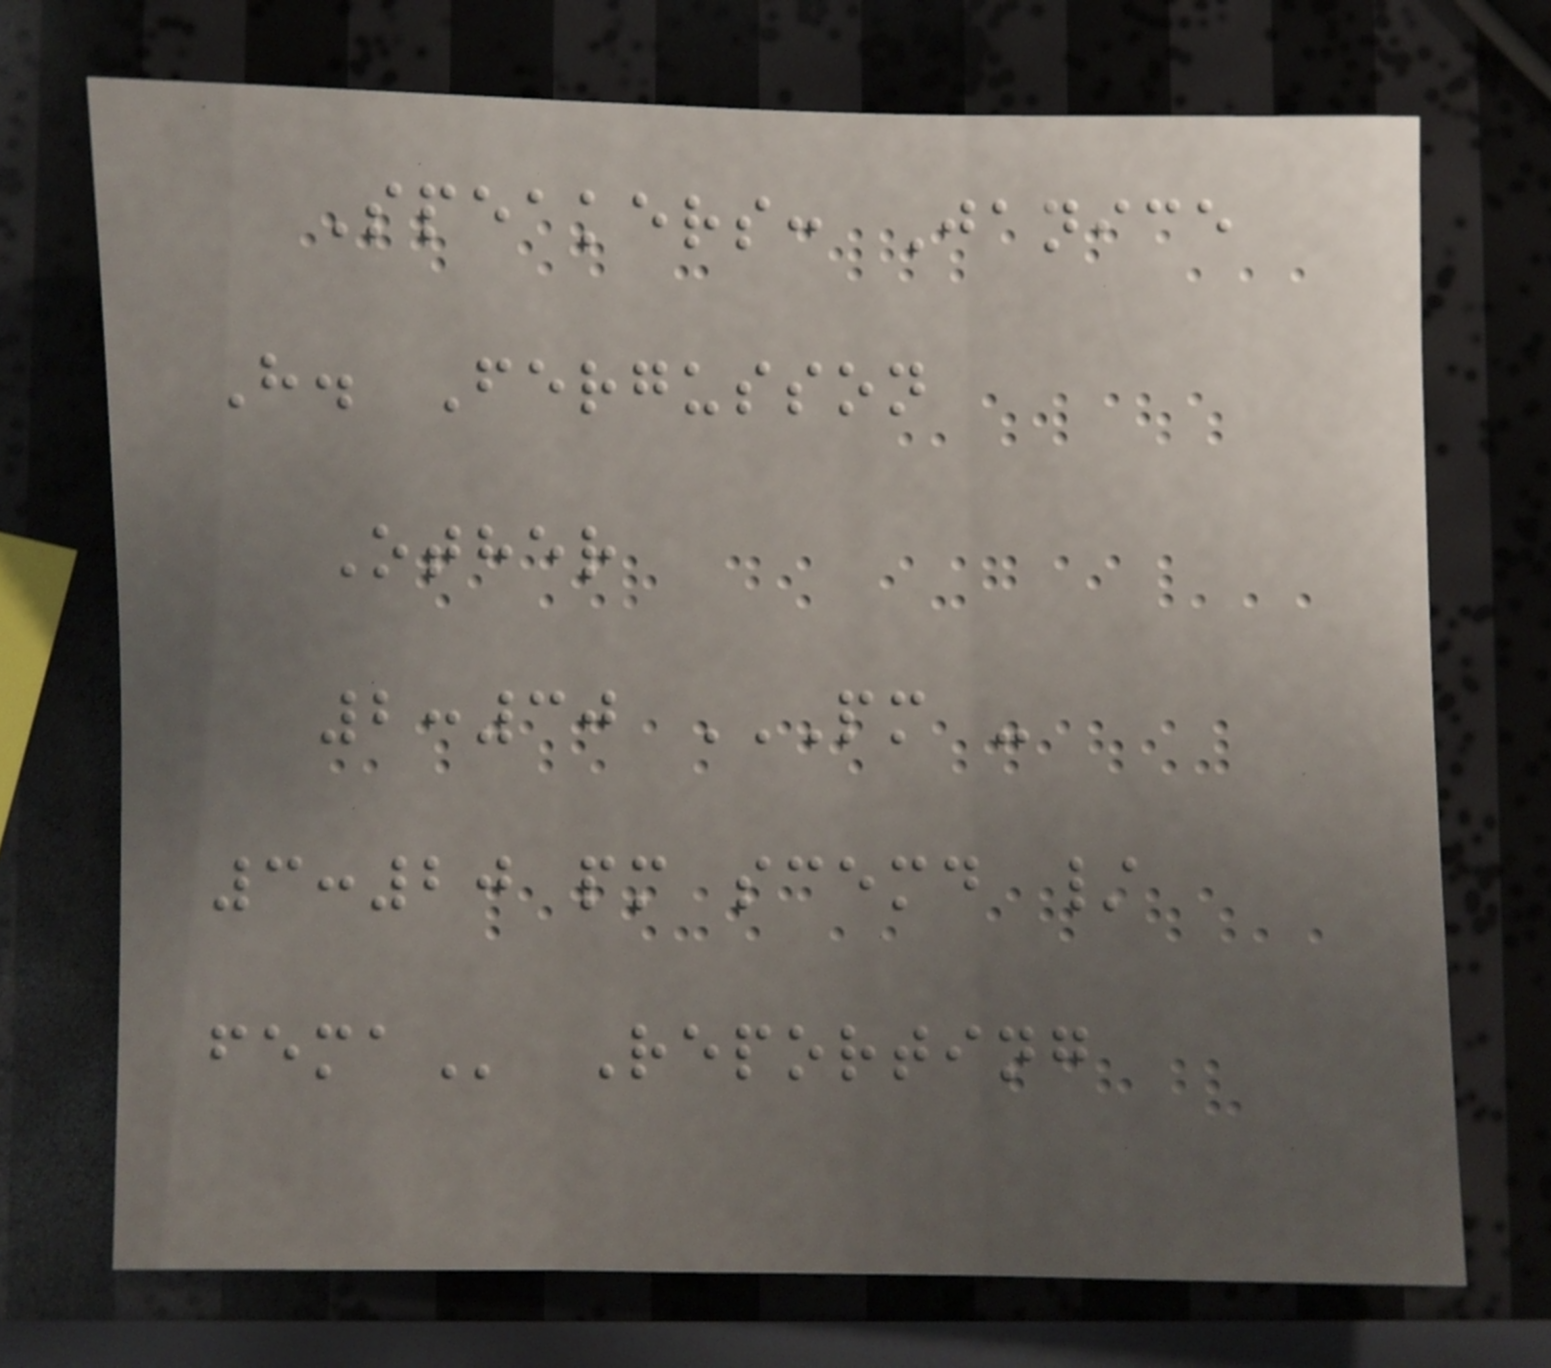Speakers: Janice
H. Fergusson
Other
2:30 PM -
3:20 PM SCEMD /
FEMA Reporting
